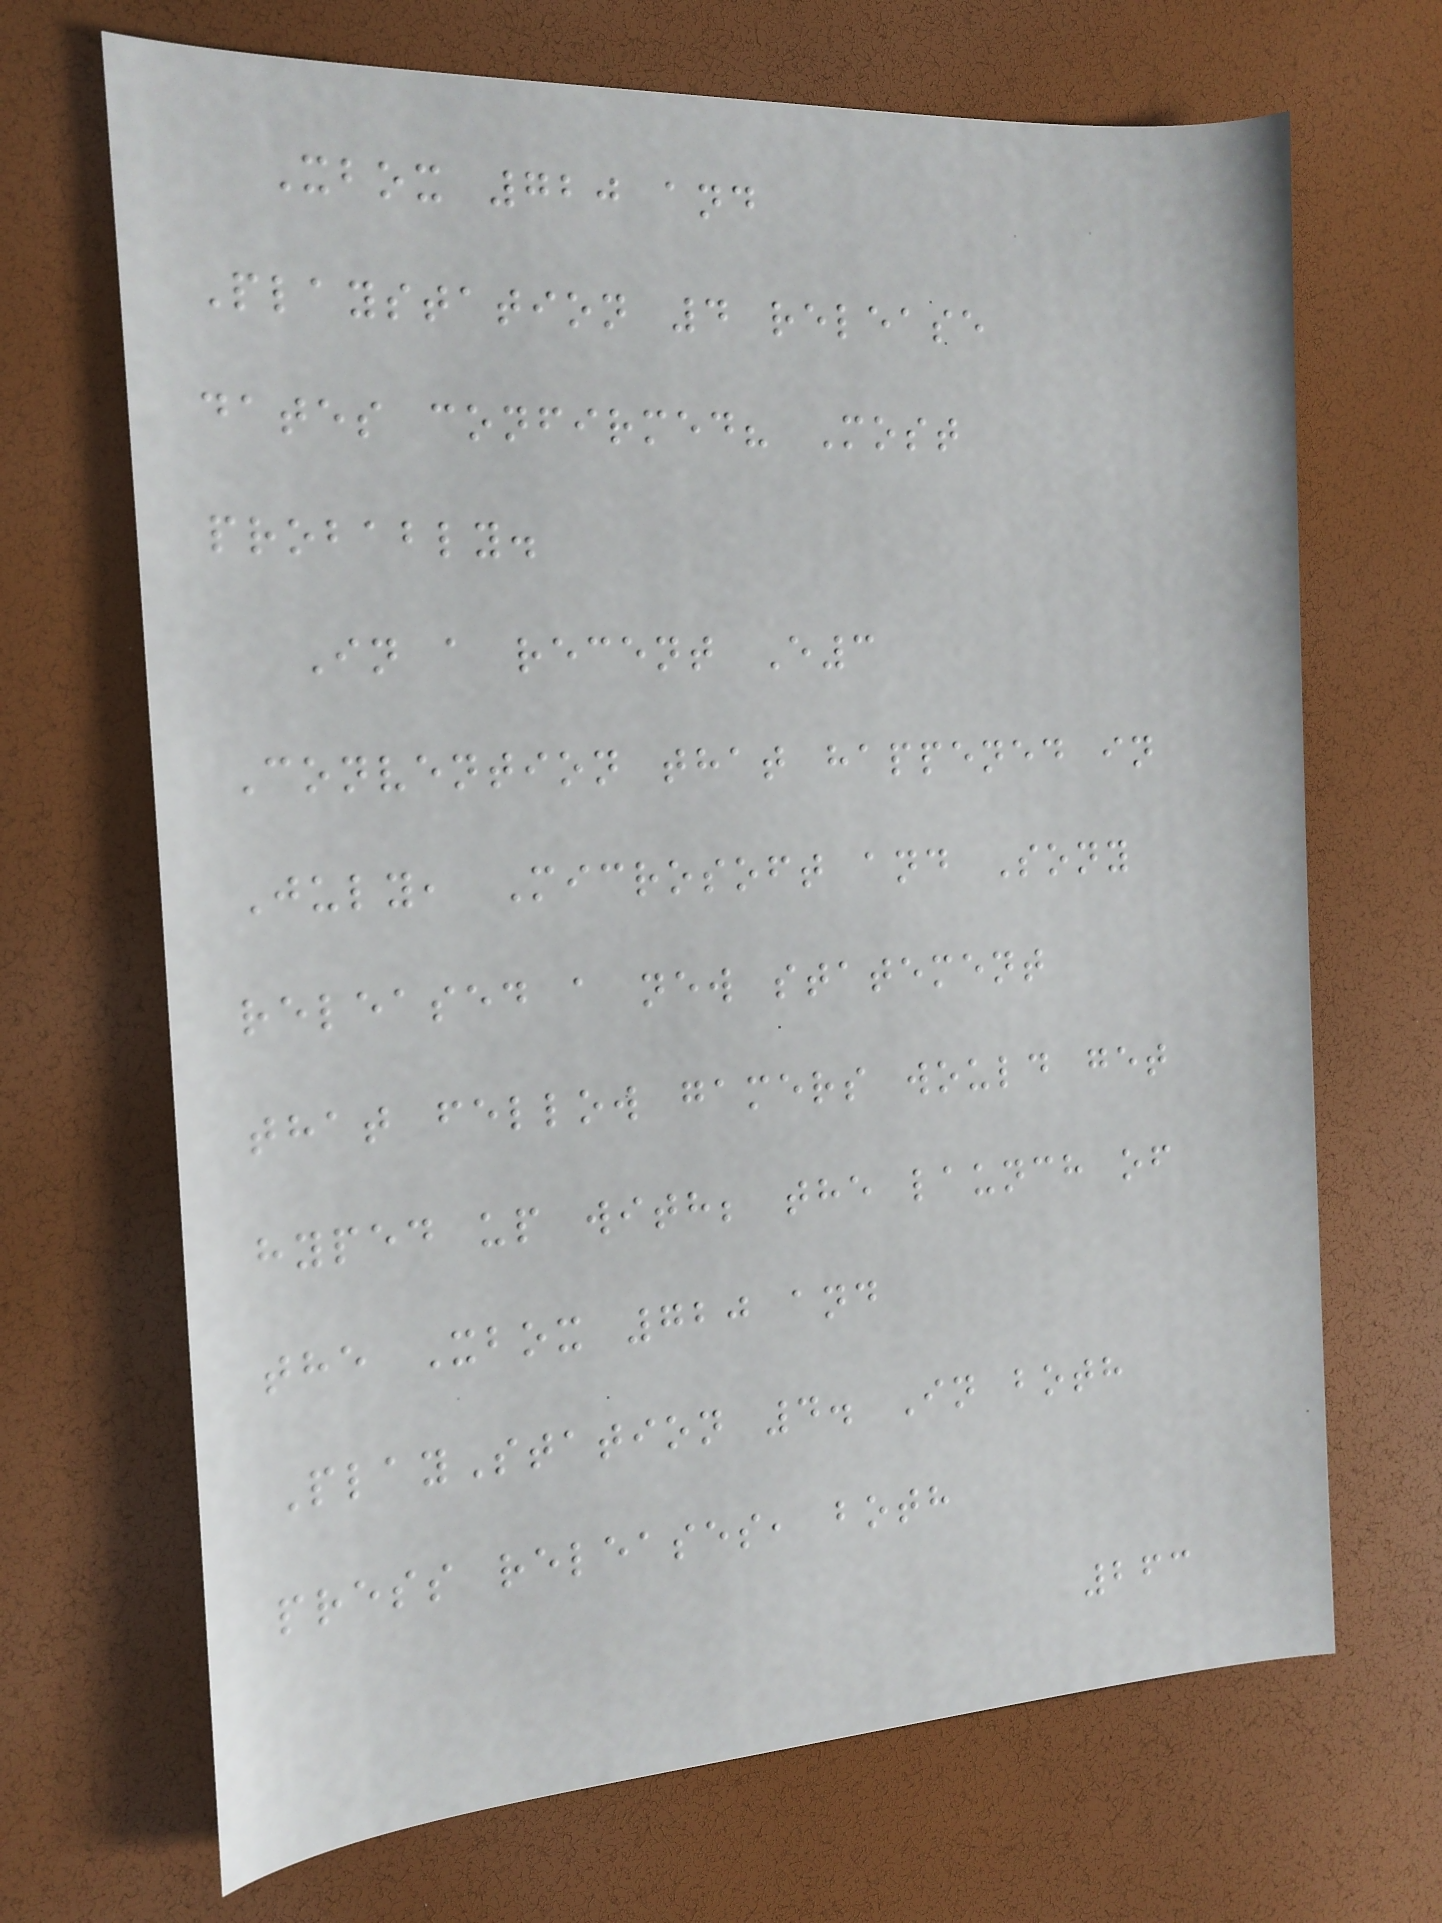Xbox 720 and
Playstation 4 release
dates confirmed? Most
probably.
In a recent E3
Convention that happened in
July, Microsoft and Sony
released a new statement
that fellow gamers would get
hyped up with; the launch of
the Xbox 720 and
PlayStation 4. In both
press releases, both
263
